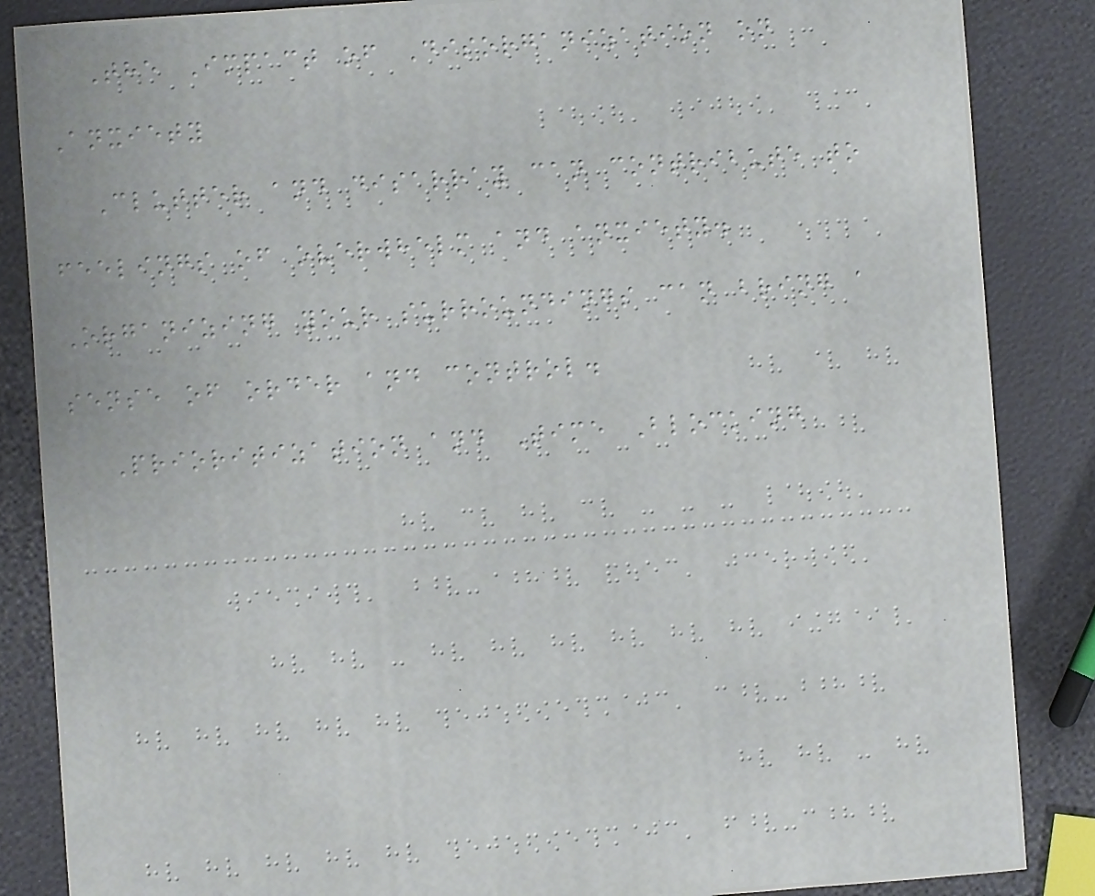The Impact of Disorganization on
Anxiety
Clutter and disarray can contribute to
feelings of overwhelm and anxiety.
Organizing your surroundings can bring a
sense of order and control.
Prioritization and Time Blocking
